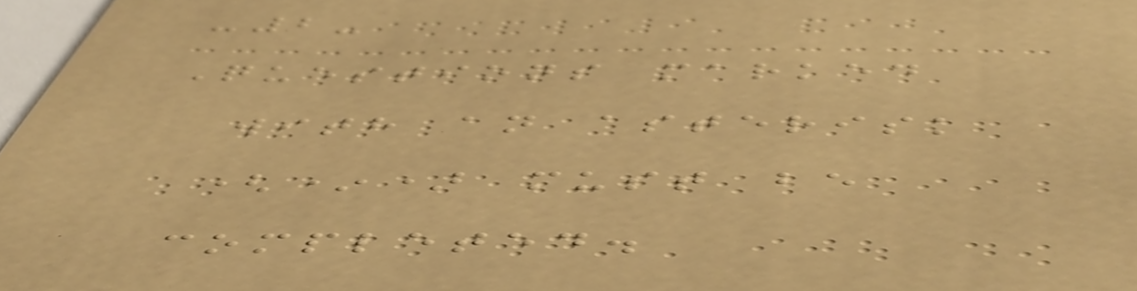-2-
Questions marked
with an asterisk
(*) must be
completed.
